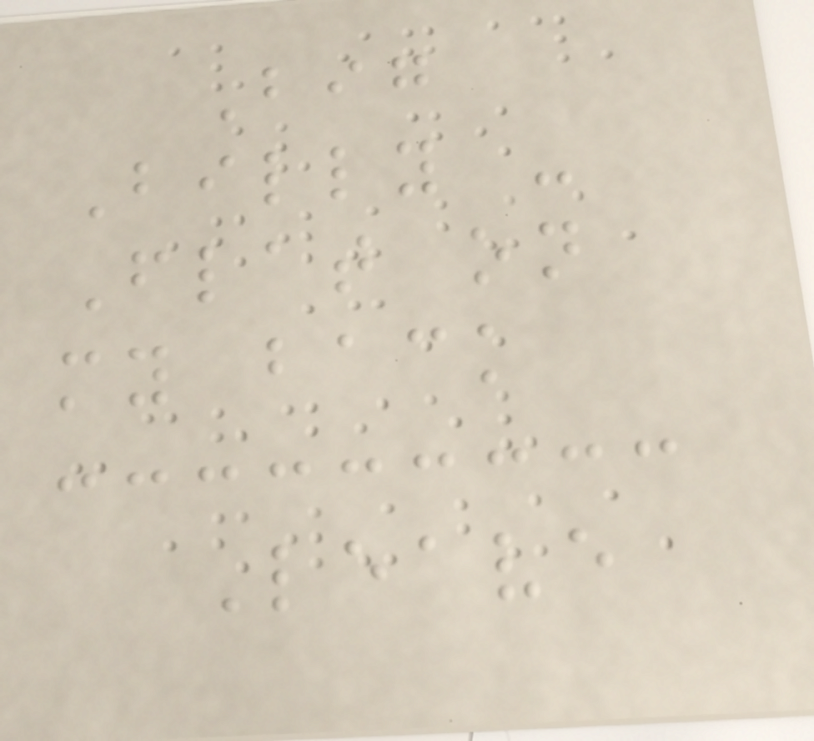Big
Billy -
Flat on
my back
Leave
